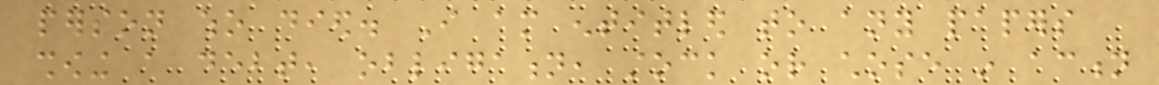person who died. I am entitled to any papers
showing a debt, obligation, stock or chose in action
